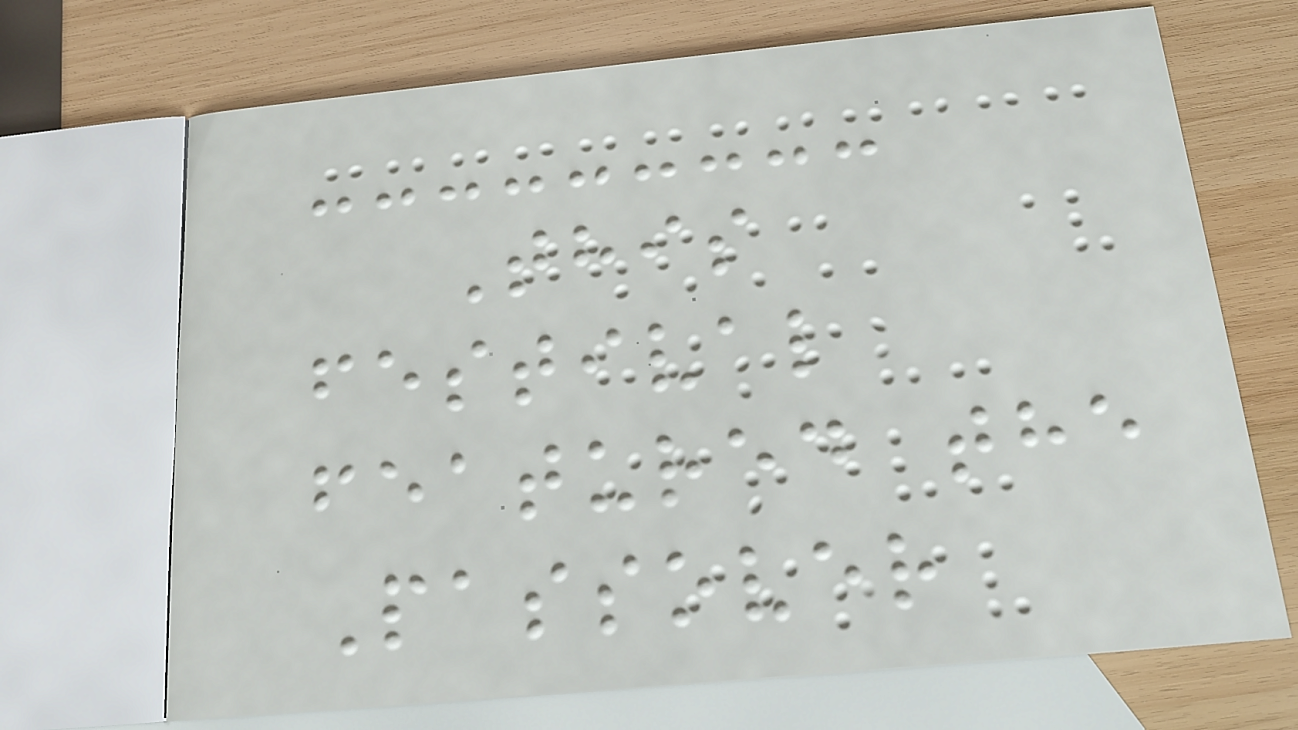This
festival
featured the
Passover
